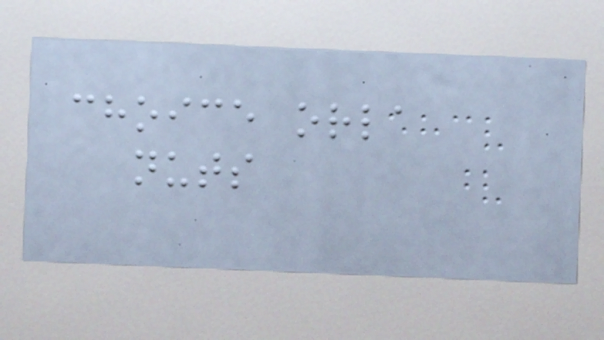choice orla
nuts
